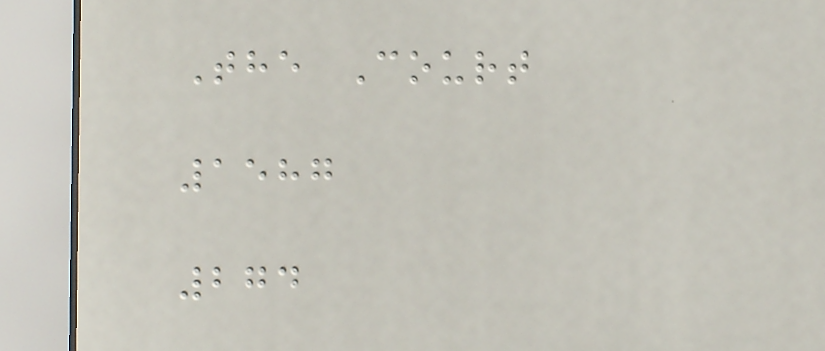The Court
1587
274
